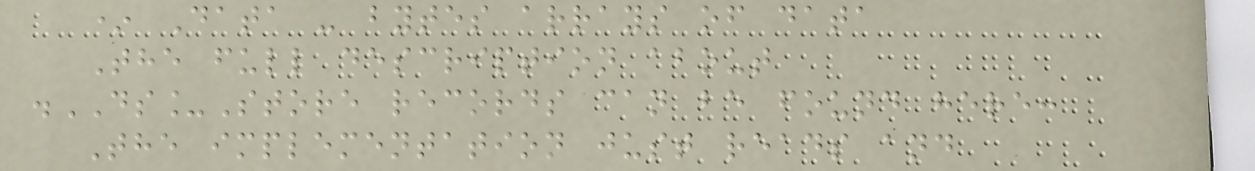* Data - bytes arrays of data
The full description about
.DS_Store records can be found here:
The implementation just reads and
